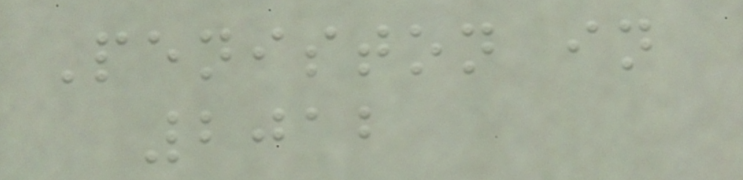Peniston in
2012
